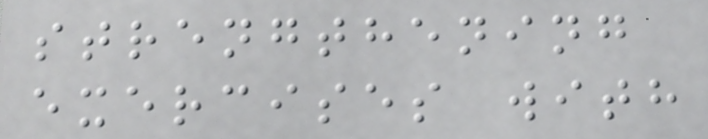strengthening
exercises with
